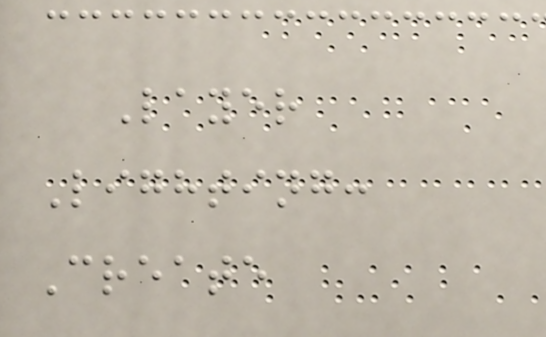Layer
Lighting:
Create
